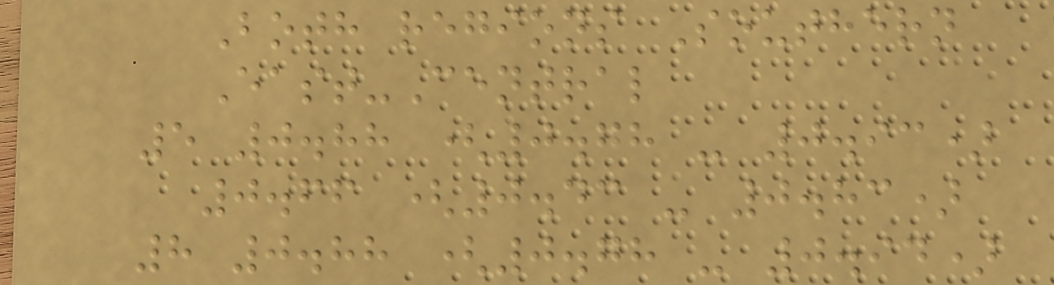Both regions Southern
East-Central
5 0.88 (0.78 - 0.93)
0.66 (0.43 - 0.83)
8 0.88 (0.78 - 0.94)
